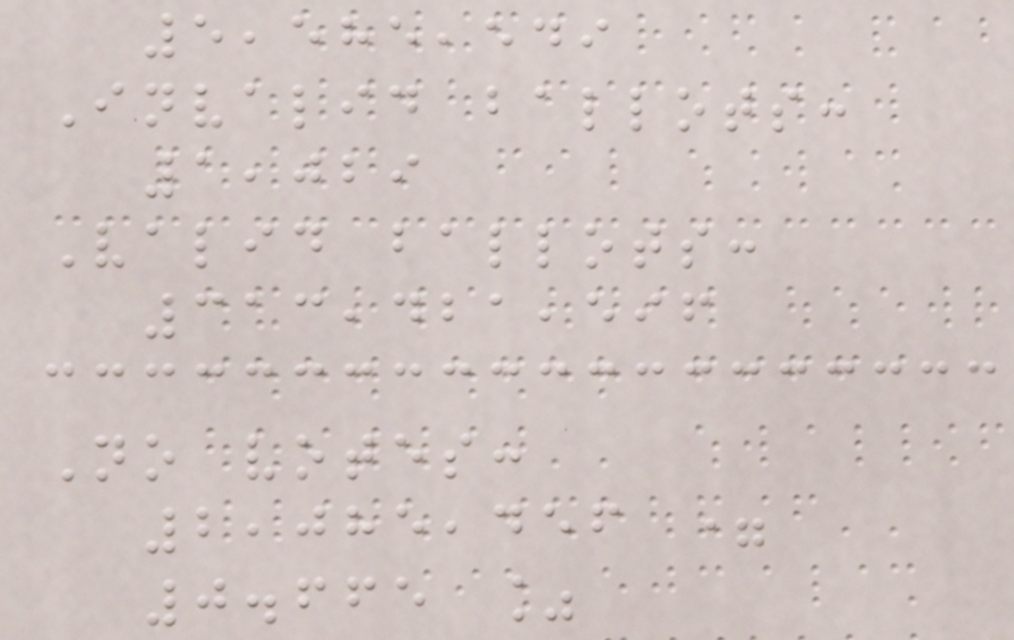5,585,549
Invalid ballots:
1,029
Valid ballots:
313,421,596
No votes:
2,085,456 =
0.665 %
